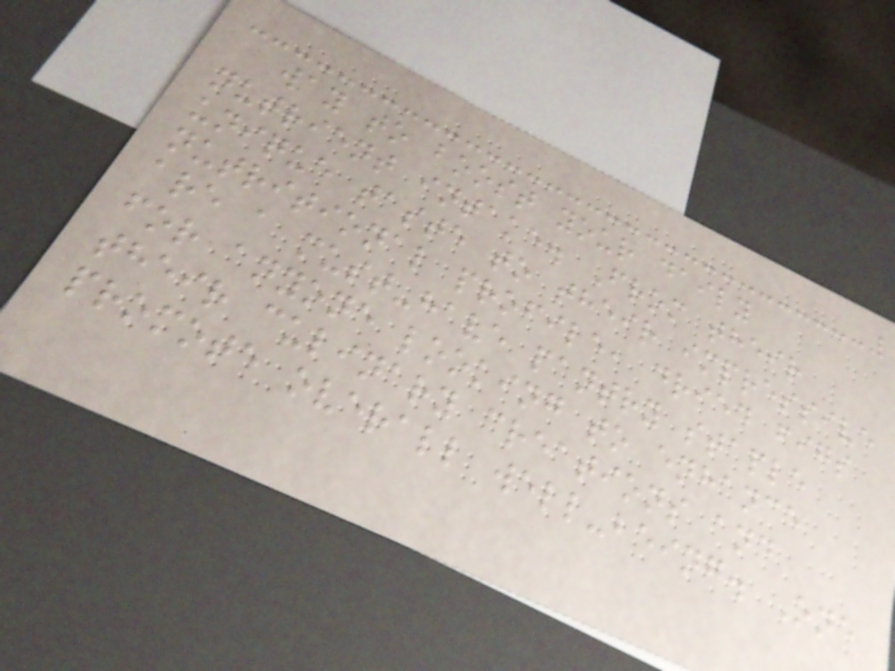way to boost your daily
nutrient intake. From their
unique taste to their impressive
nutritional profile, dried figs
are a must-have pantry staple
for anyone looking to enhance
their culinary creations and
promote overall well-being. One
